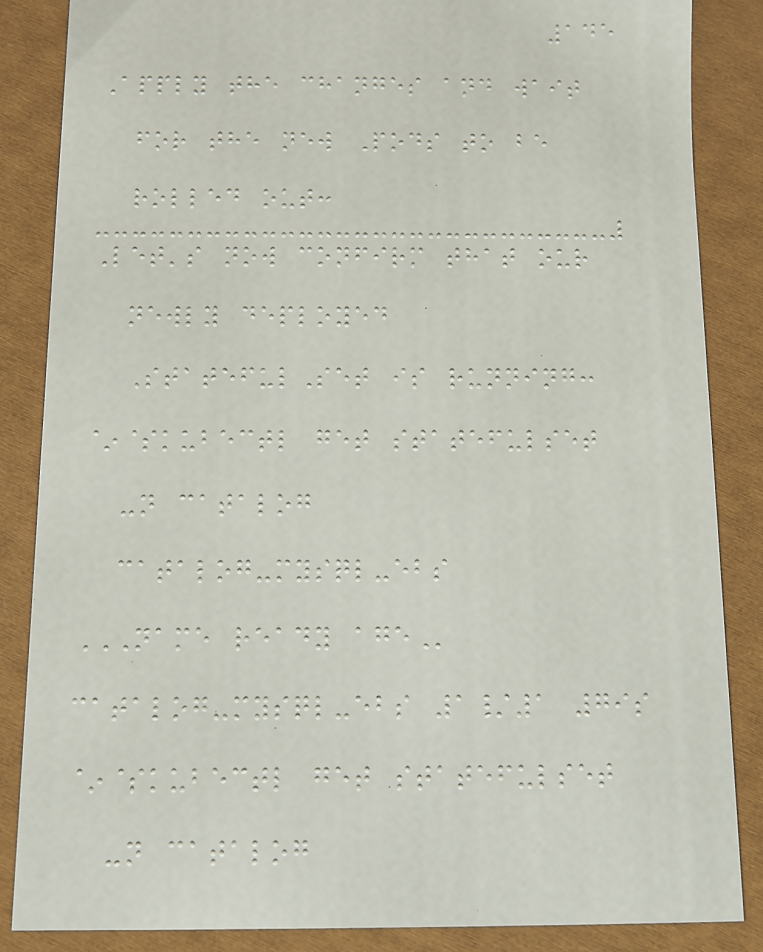145
Apply the changes and wait
for the new Pods to be
rolled out:
Let's now confirm that our
newly deployed
StatefulSet is running:
~$kubectl get statefulset
-n catalog
catalog-mysql-ebs
NAME READY AGE
catalog-mysql-ebs 1/1 79s
~$kubectl get statefulset
-n catalog
